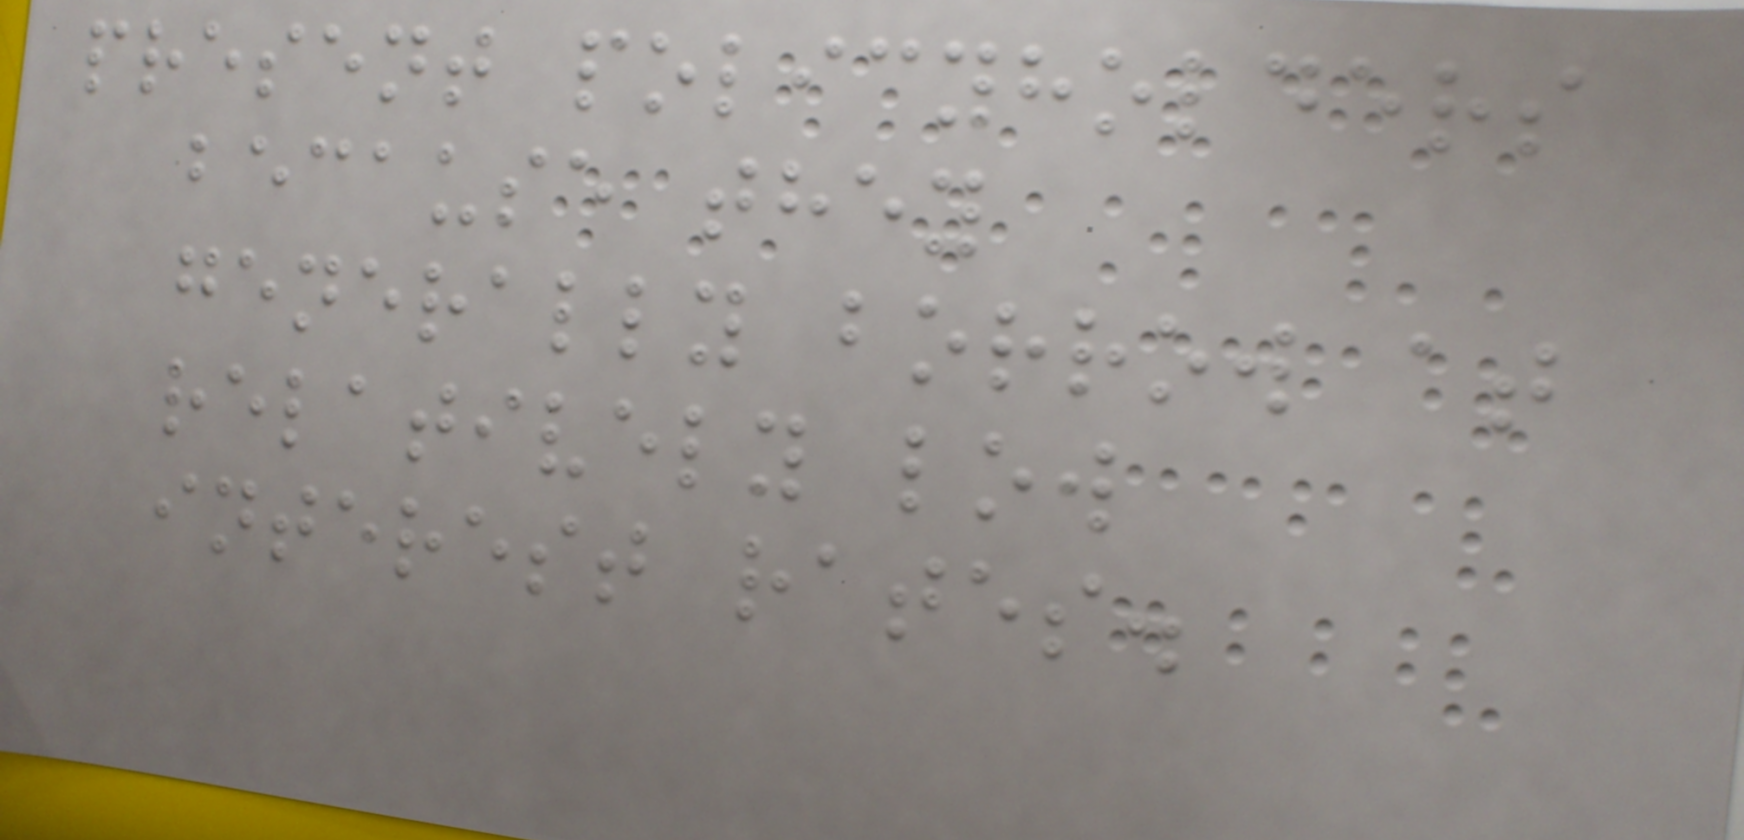present policyholders
because they
generally borrow at
relatively low
interest rates.
